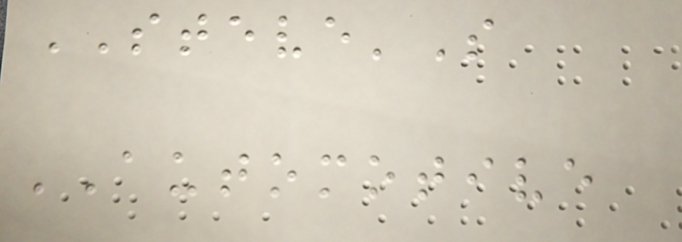STEVE'S
AUTOMOTIVE
